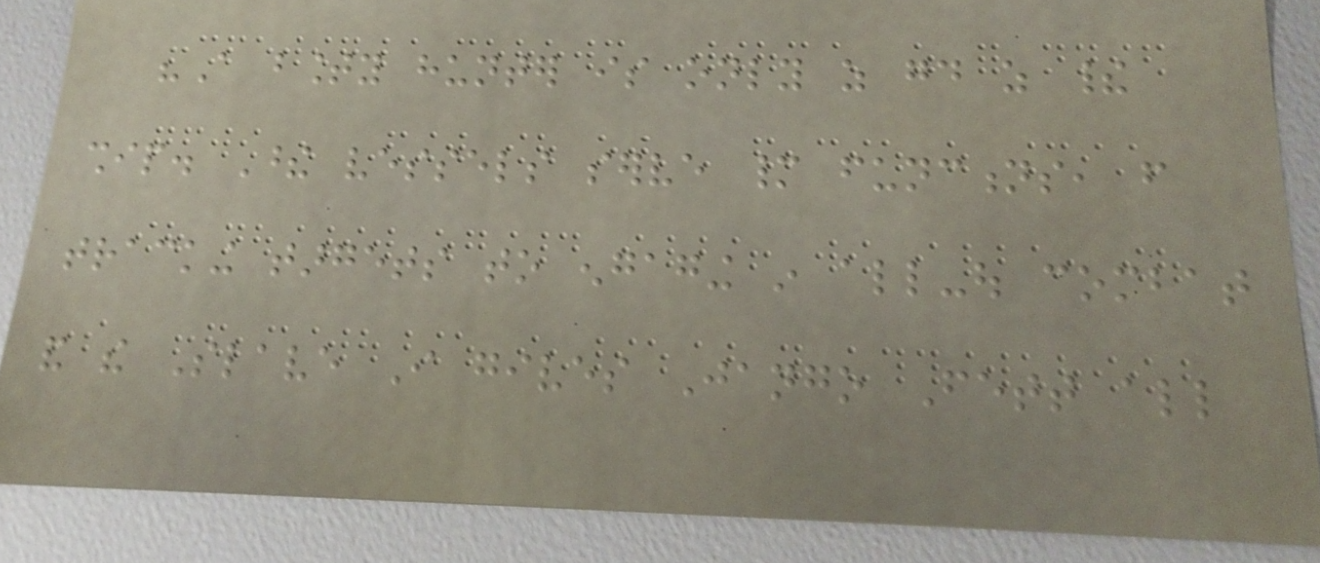"A bounty hunter is only as good as their
ship. These vessels serve many functions, from
tracking targets to engaging in all-out combat
and the Slave I gives Jango Fett all
